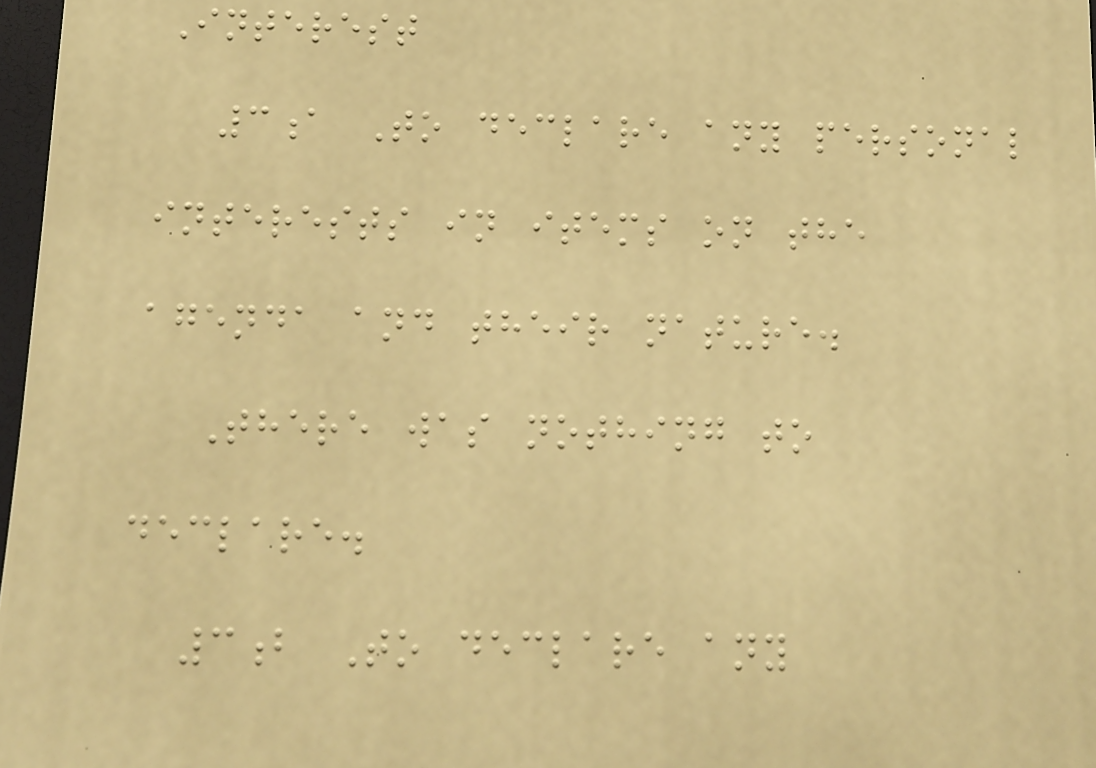Interest
3a To declare any personal
interests in items on the
agenda and their nature.
There was nothing to
declare.
3b To declare any
